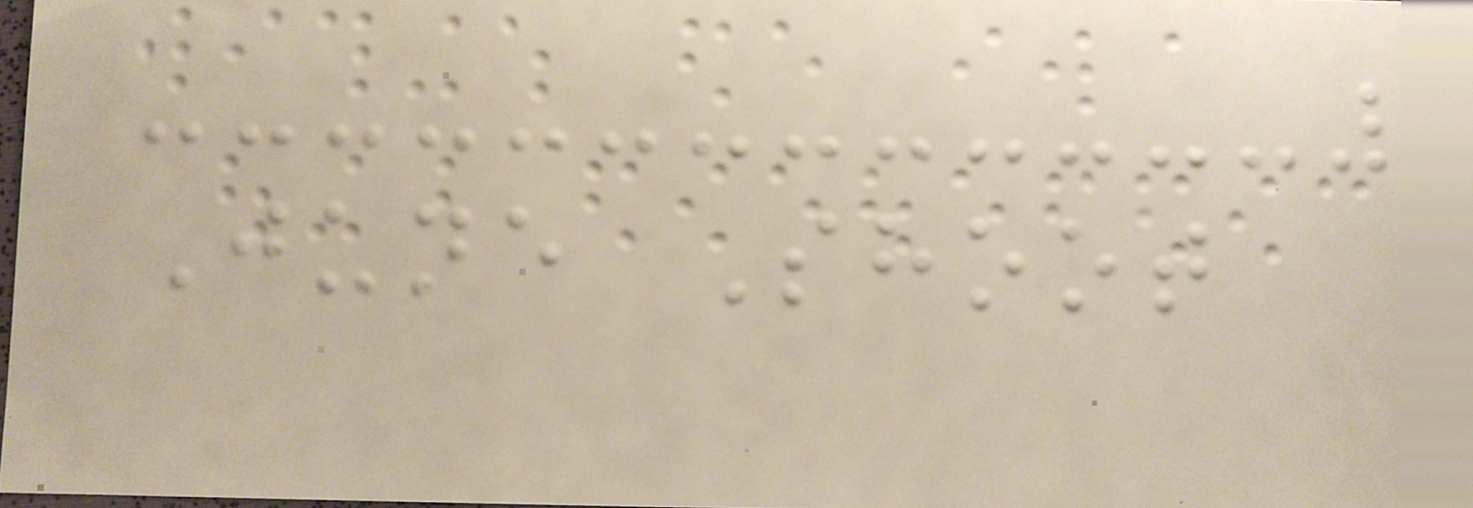June Shoot
